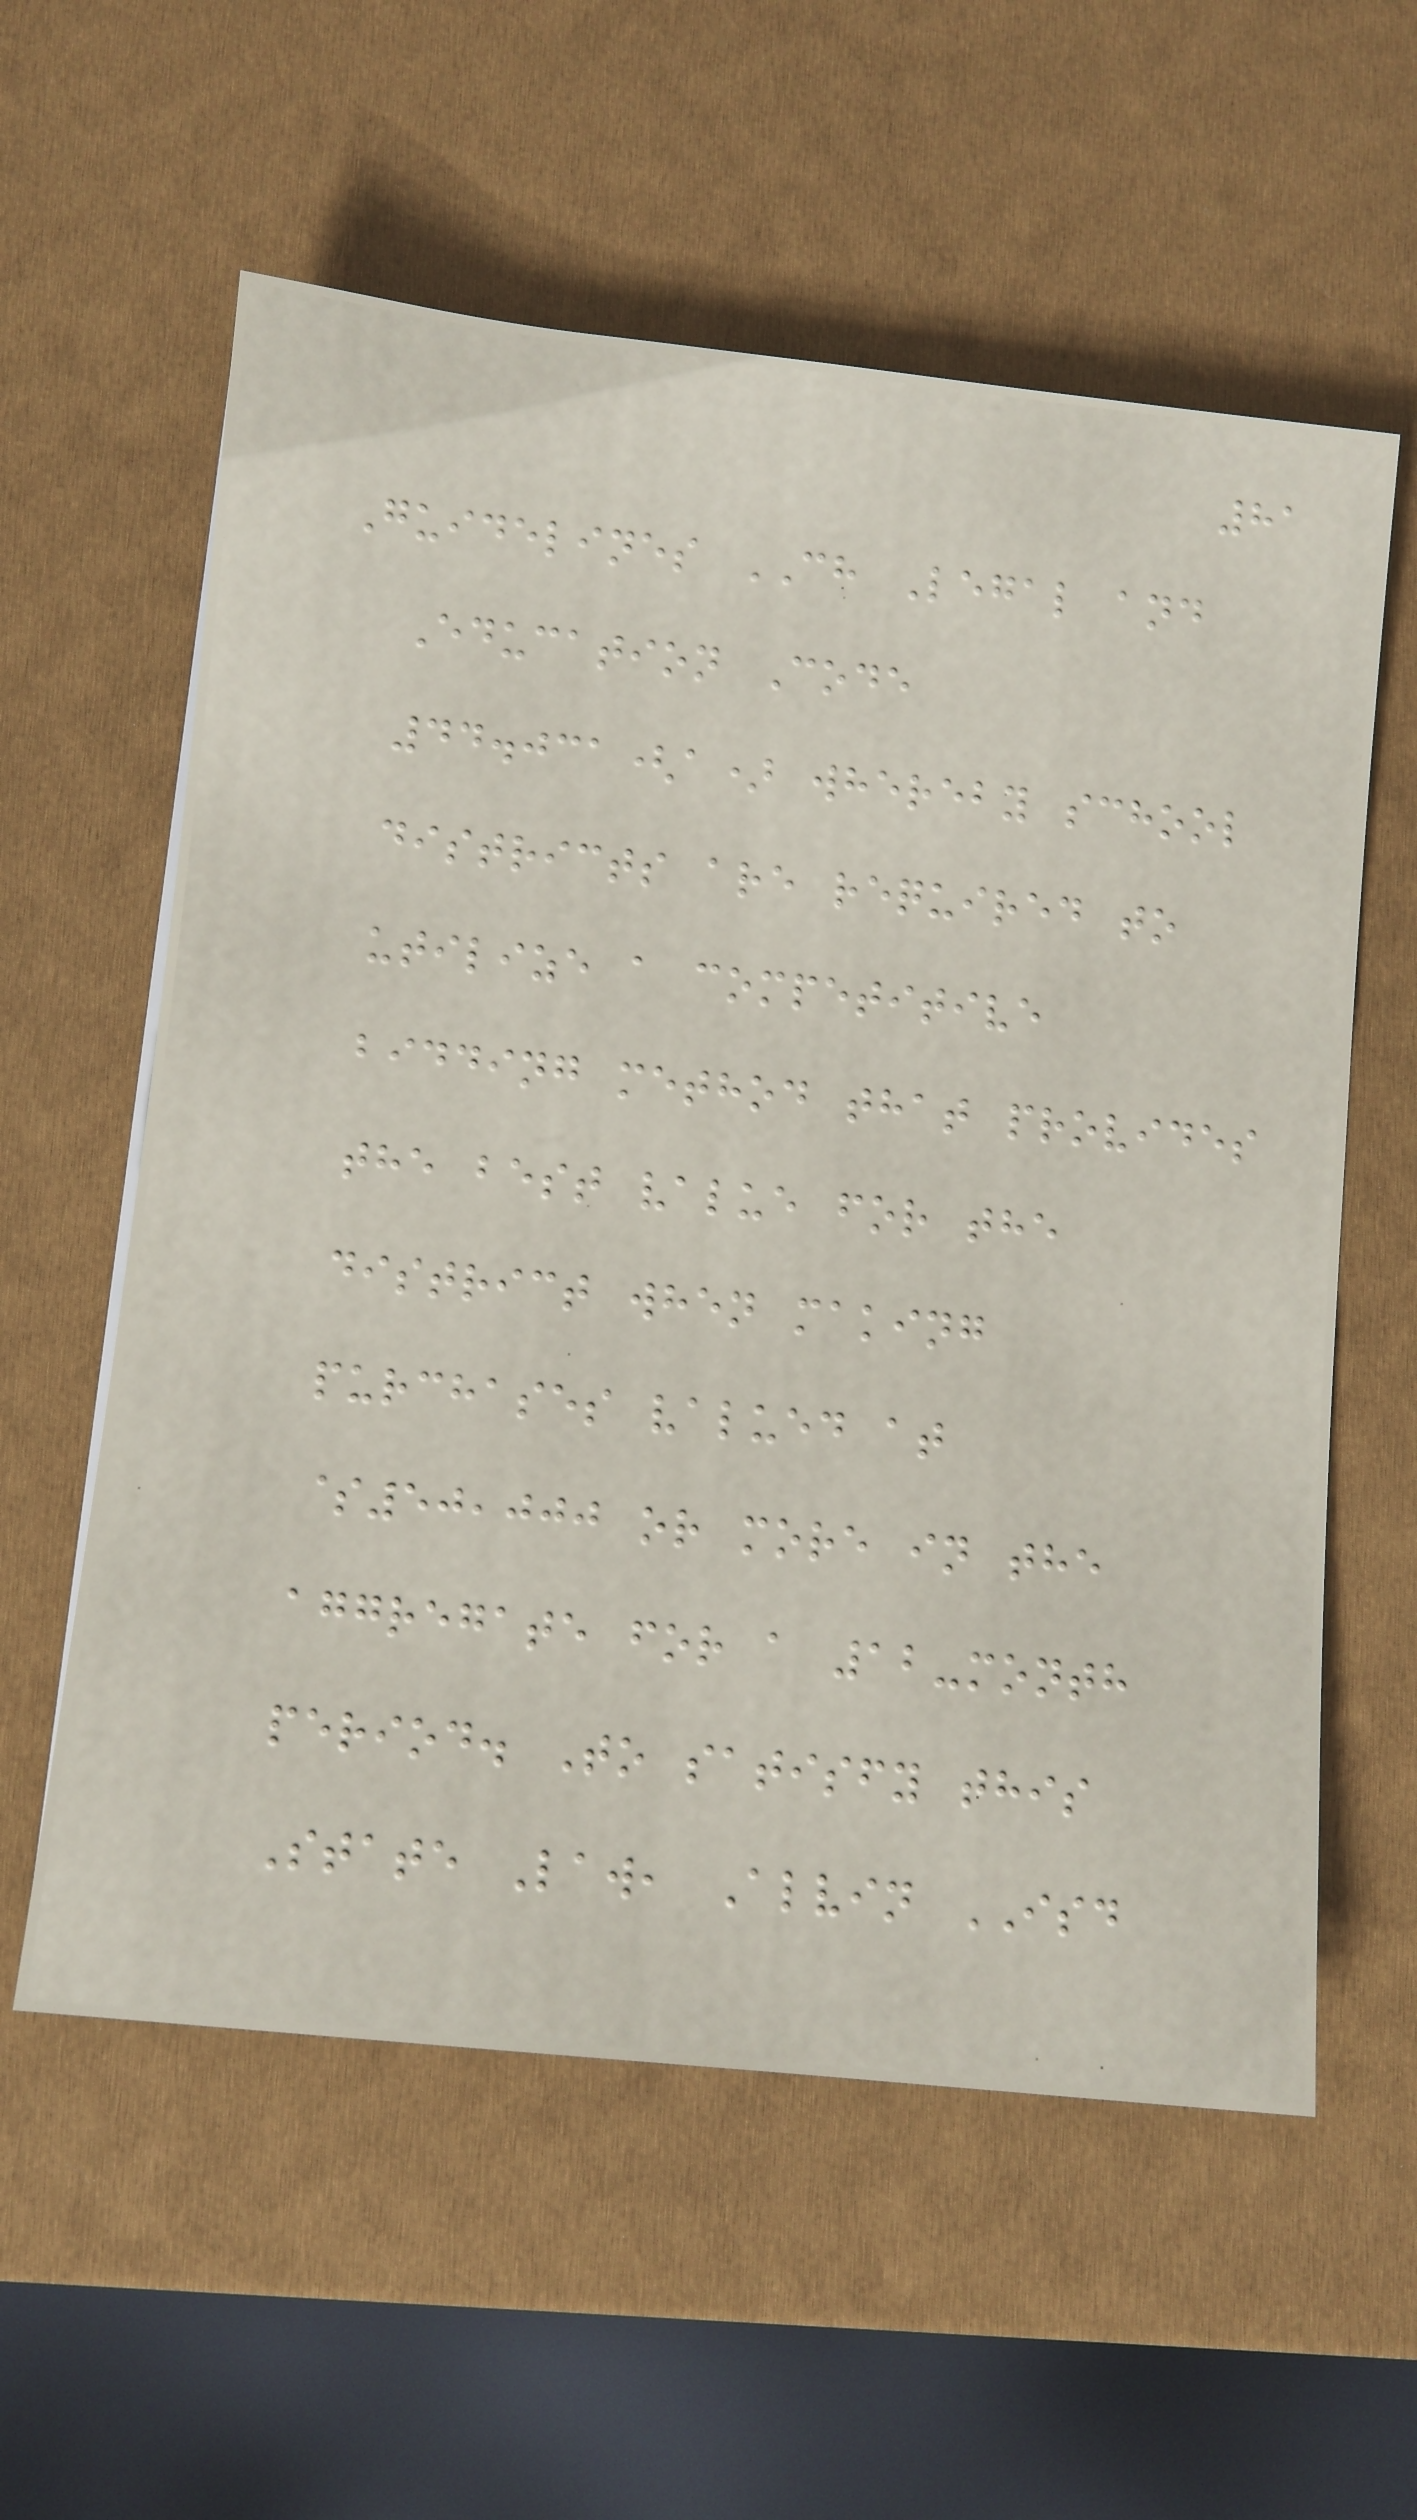81
Guidelines CH Legal and
Education Code
44.031(a) whereby school
districts are required to
utilize a competitive
bidding method that provides
the best value for the
district when making
purchases valued at
$50,000 or more in the
aggregate for a 12-month
period. To satisfy this
State Law, Alvin ISD
